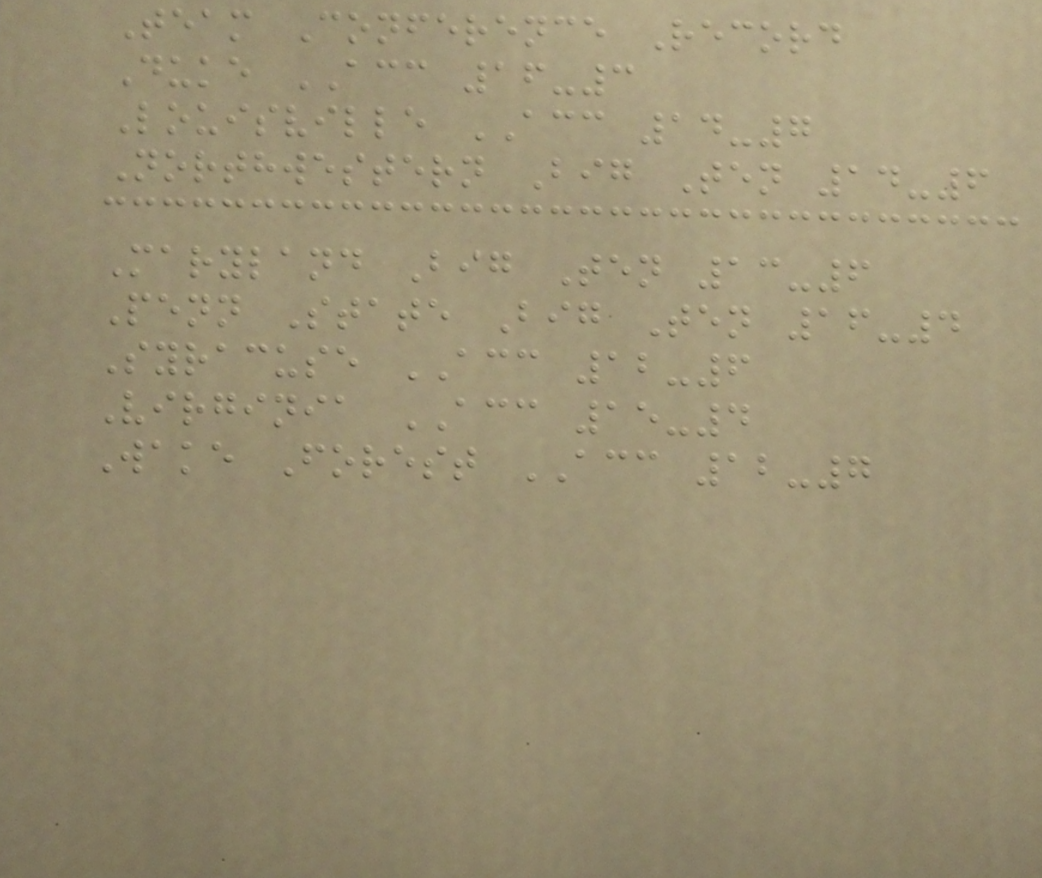Team Conference Record
Duke ACC 16-3
Louisville ACC 14-7
Northwestern Big Ten 14-6
Maryland Big Ten 13-6
Penn State Big Ten 16-4
Syracuse ACC 12-6
Virginia ACC 15-4
Wake Forest ACC 12-7
